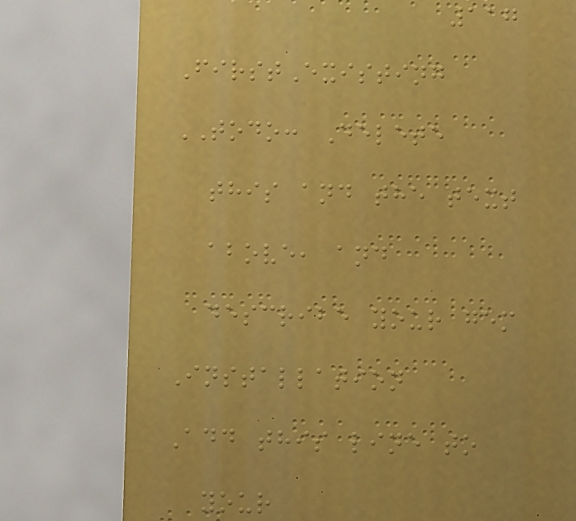117
FirstExisting
TODO: Delete
this and the text
above, and
describe your gem
Installation
Add this line to
your
